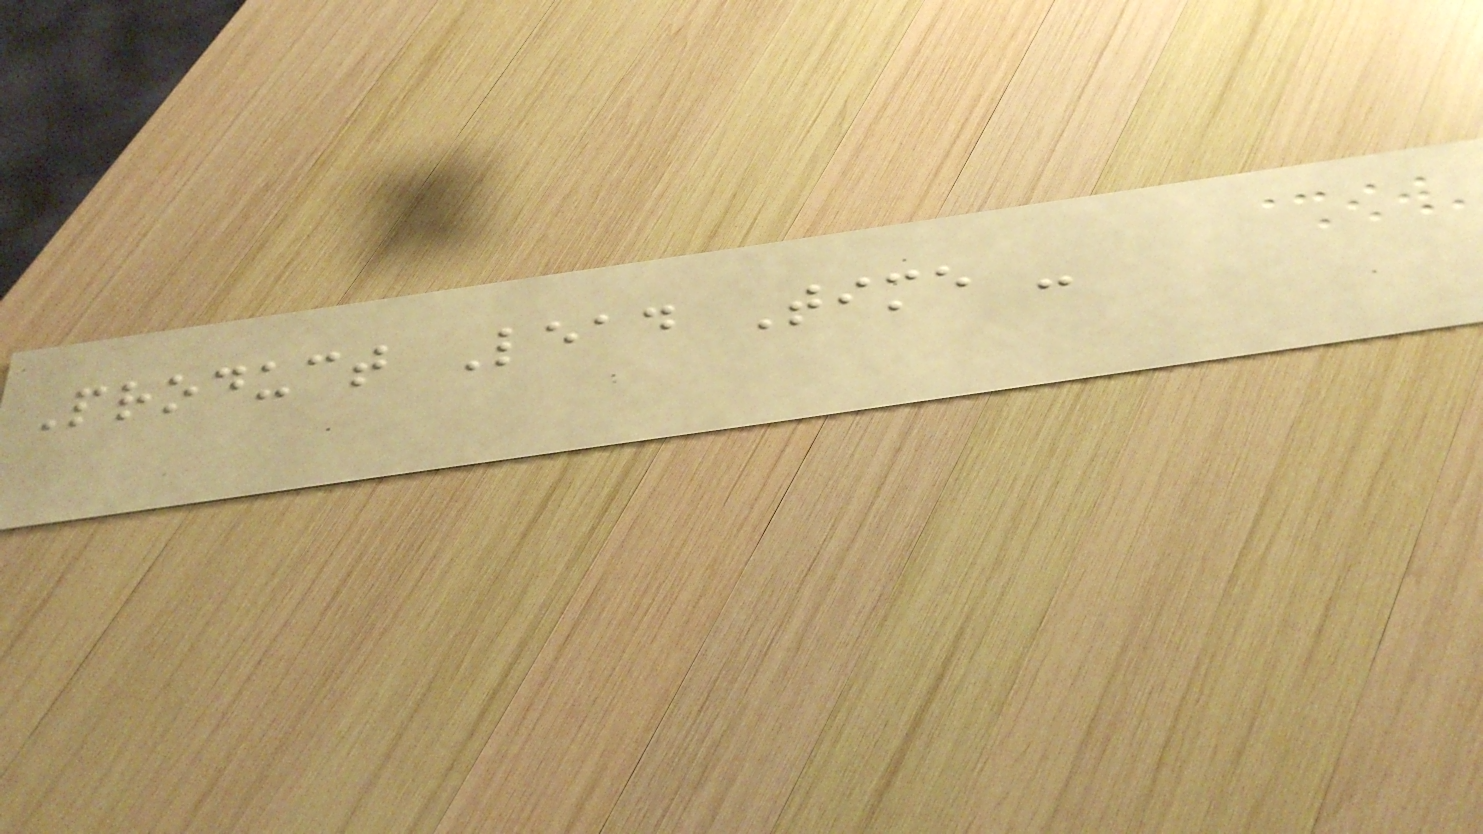Product Lead Time -
